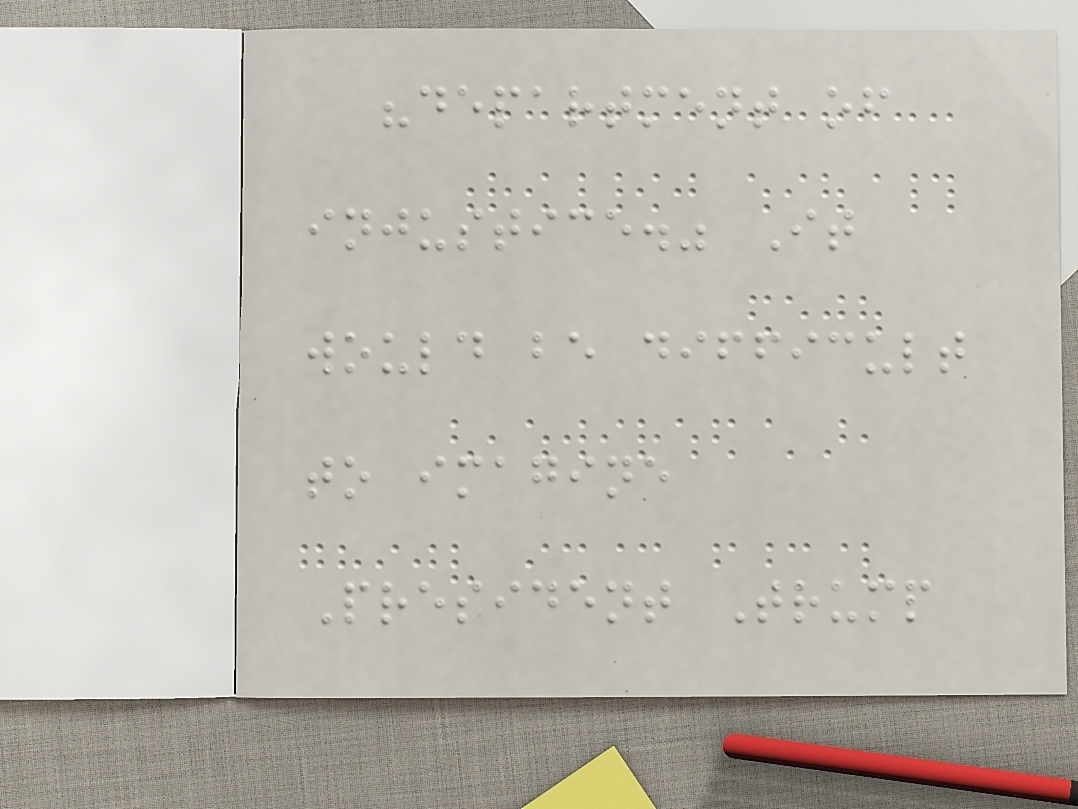"department of
injustice." It
would be difficult
to imagine
President Trump
